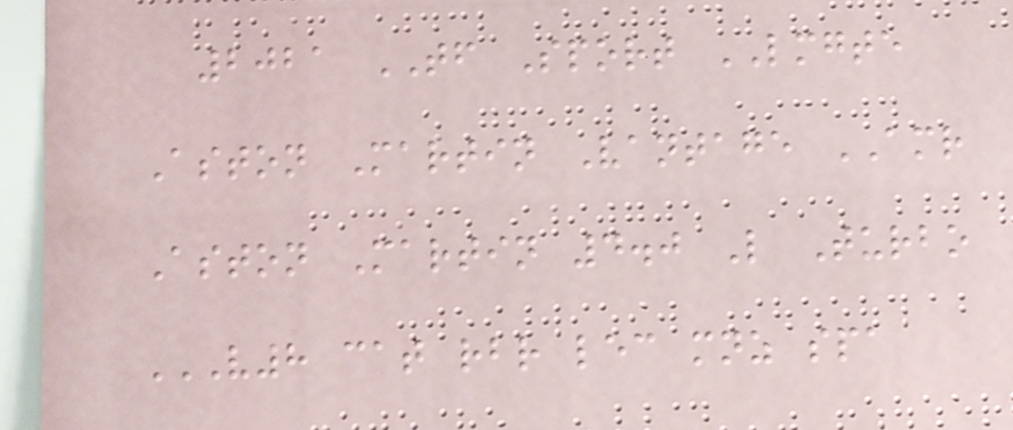2021 TF Sport LMGTE
Aston Martin Vantage AMR
Aston Martin 4.0 L Turbo
V8 CAT RBR LEC MNZ SPA
